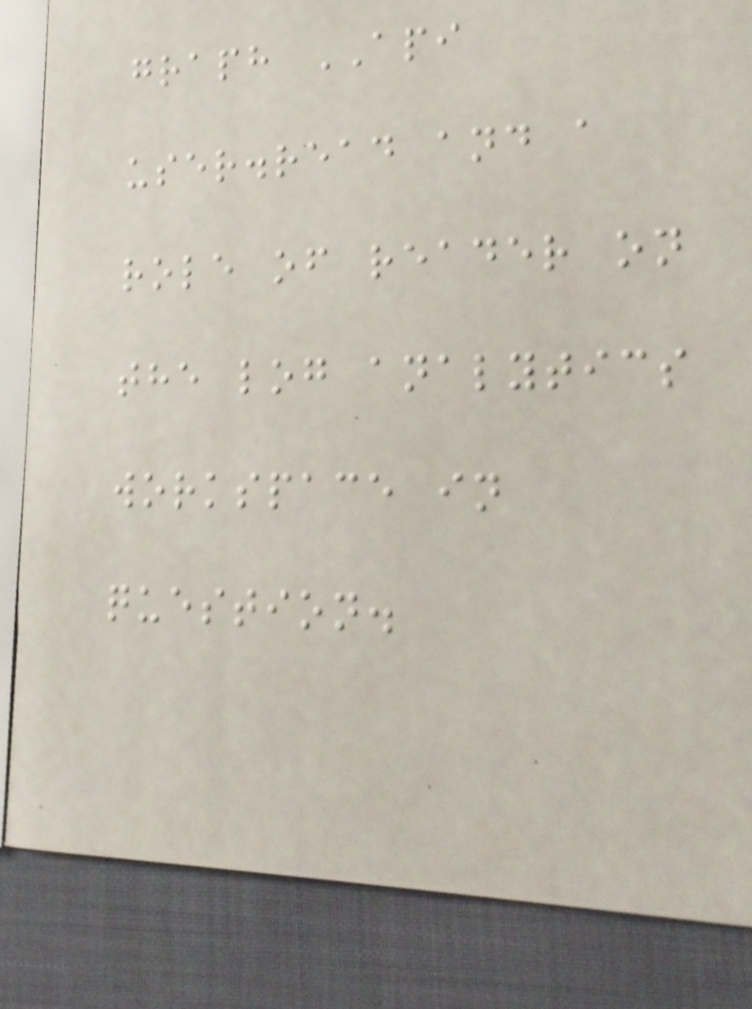graph API
user.read and a
role of reader on
the log analytics
workspace in
question.
